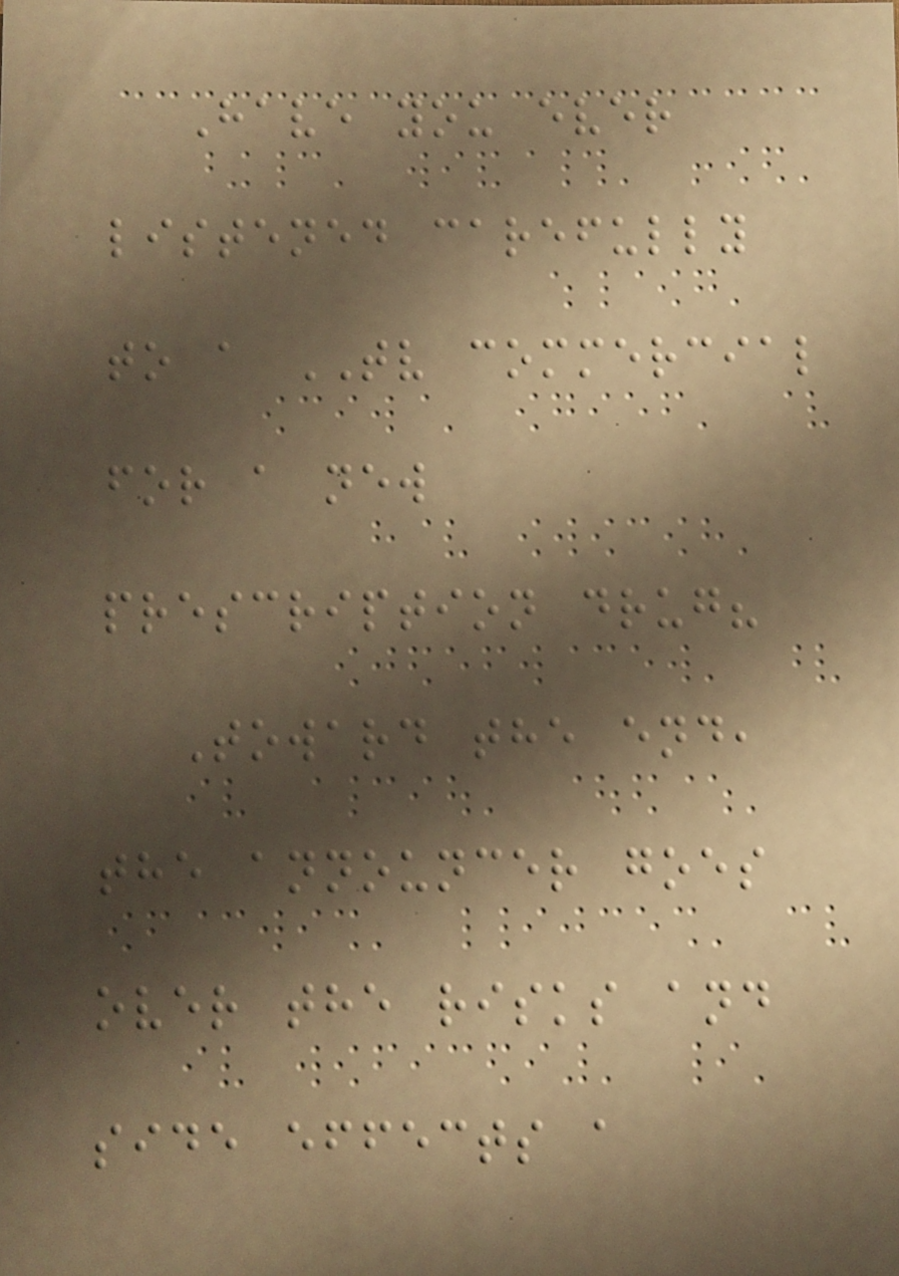Have you ever
listened carefully
to a TV commercial
for a new
prescription drug?
Toward the end,
the announcer goes
over the risks and
side effects a
